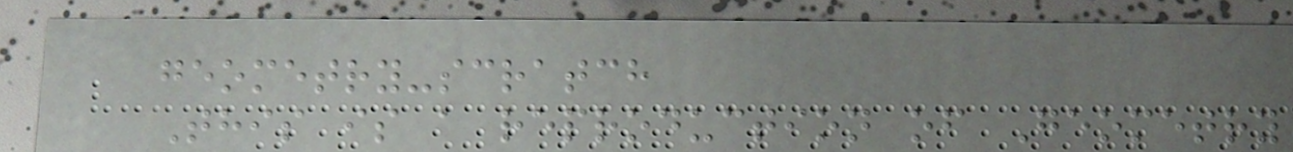geometry-scratch
This is a reproduction of Geometry
